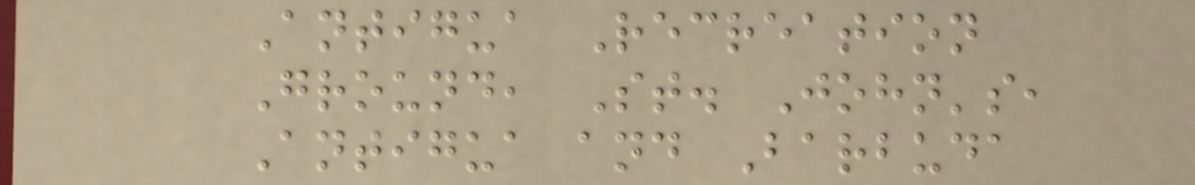Antigua Recreation
Ground, St. John's,
Antigua and Barbuda
